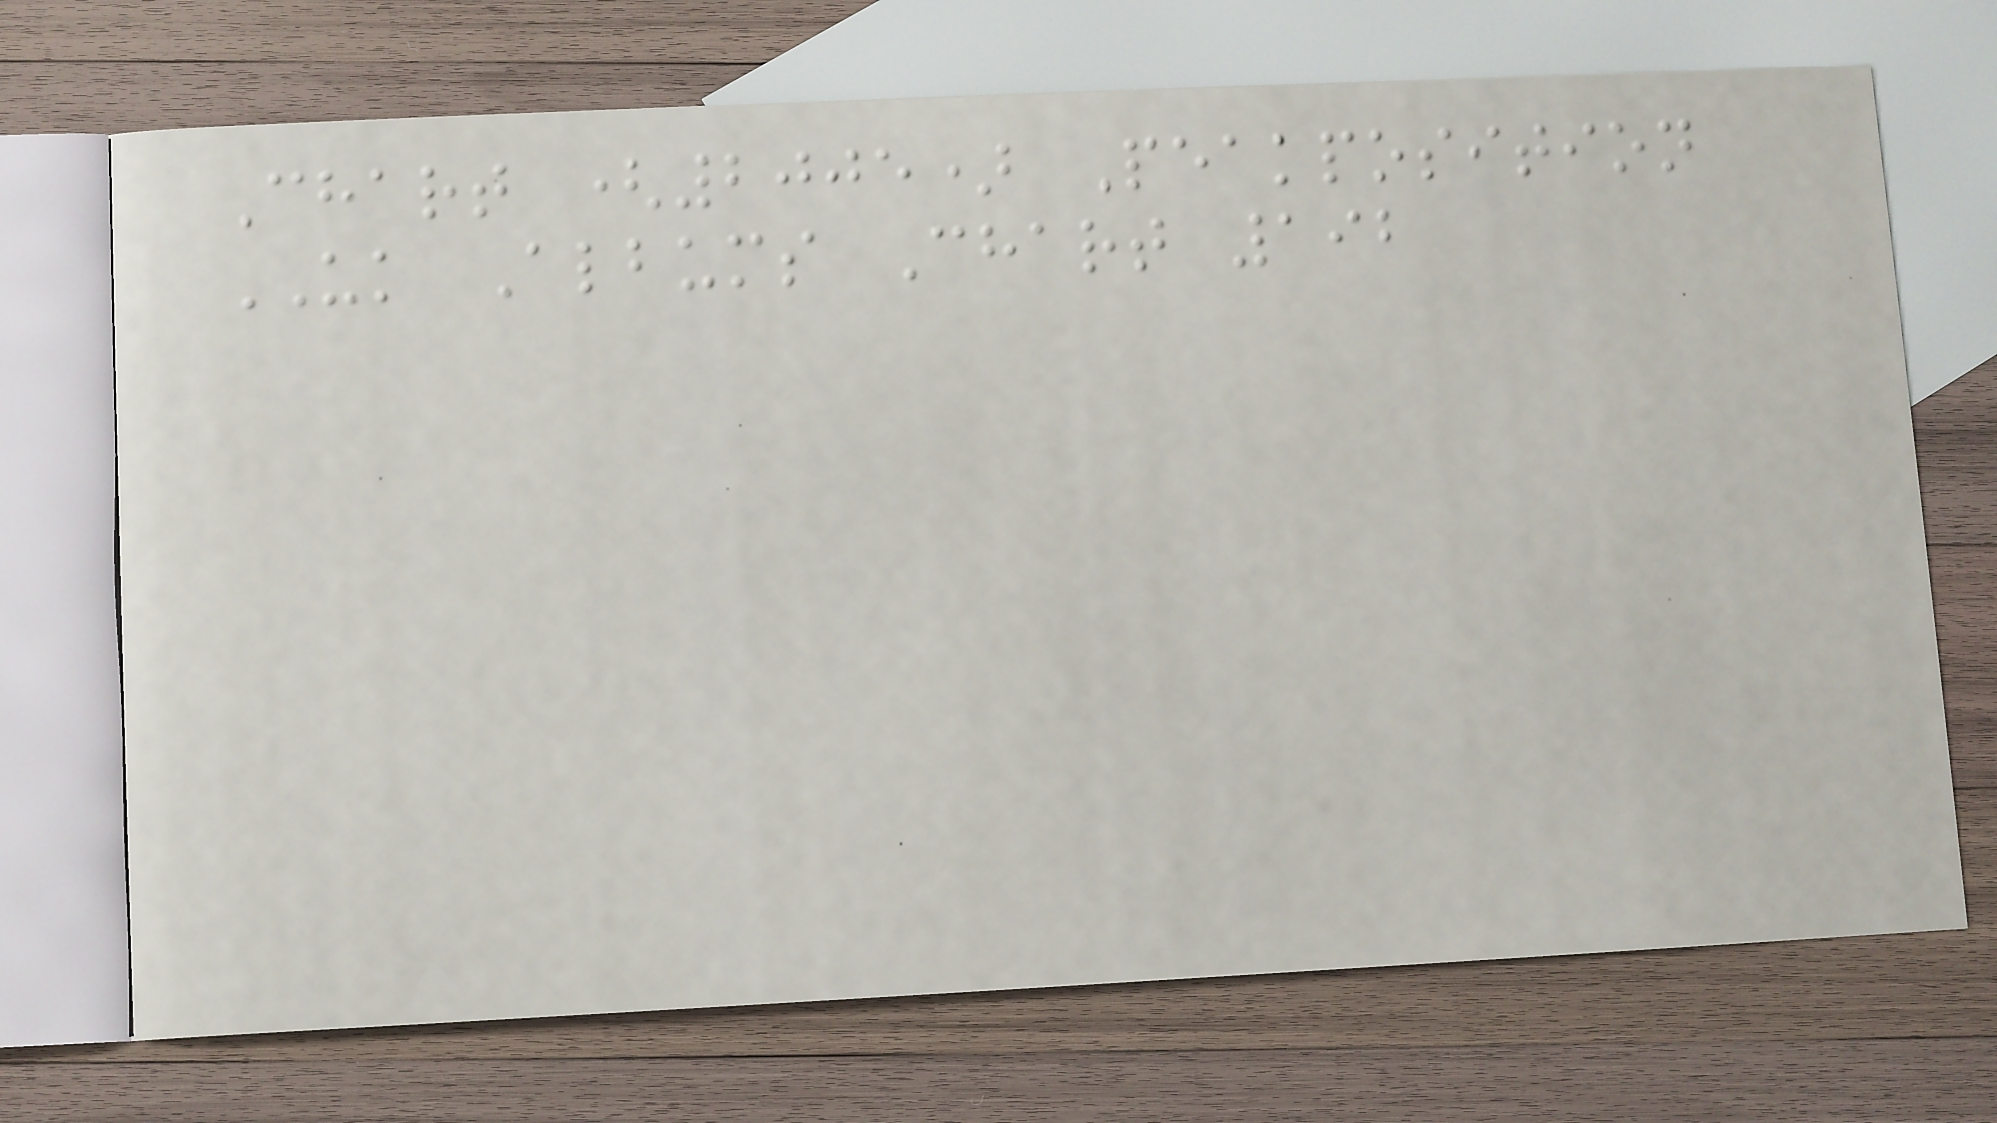Chart (2005) Peakposition
UK Albums Chart 192
